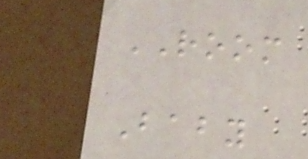ROOM
Baby
